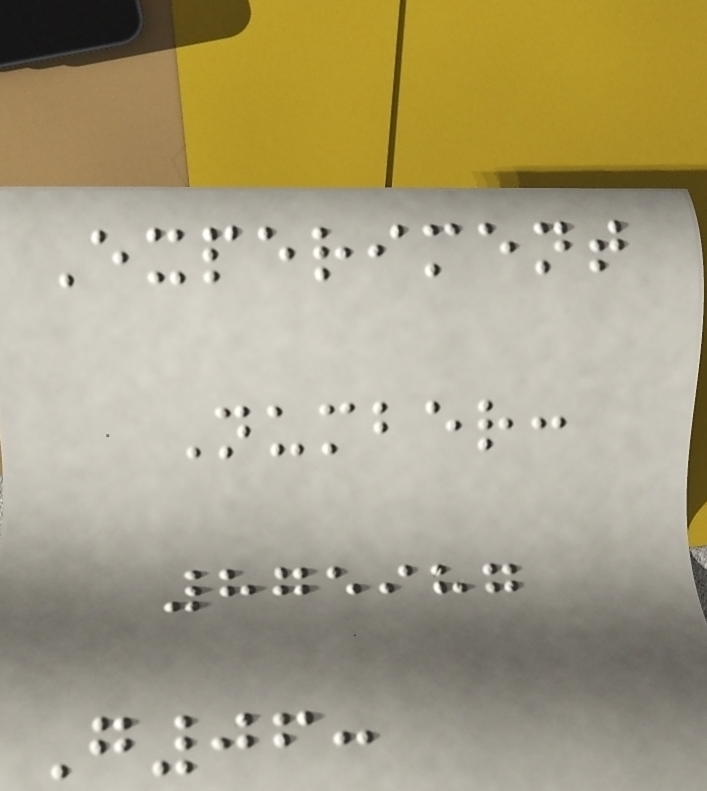Experiment
Number:
875987
G06:
